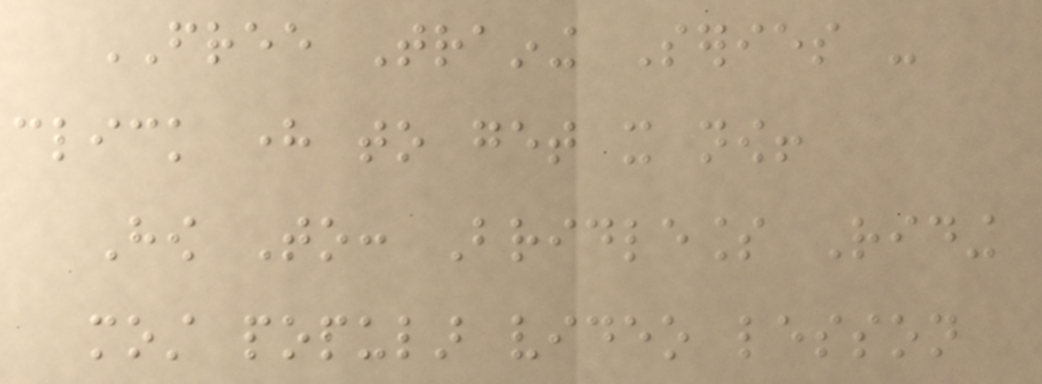FREE Training Series -
click here to get it now!
How To: Bridleless Riding
most popular video lesson
